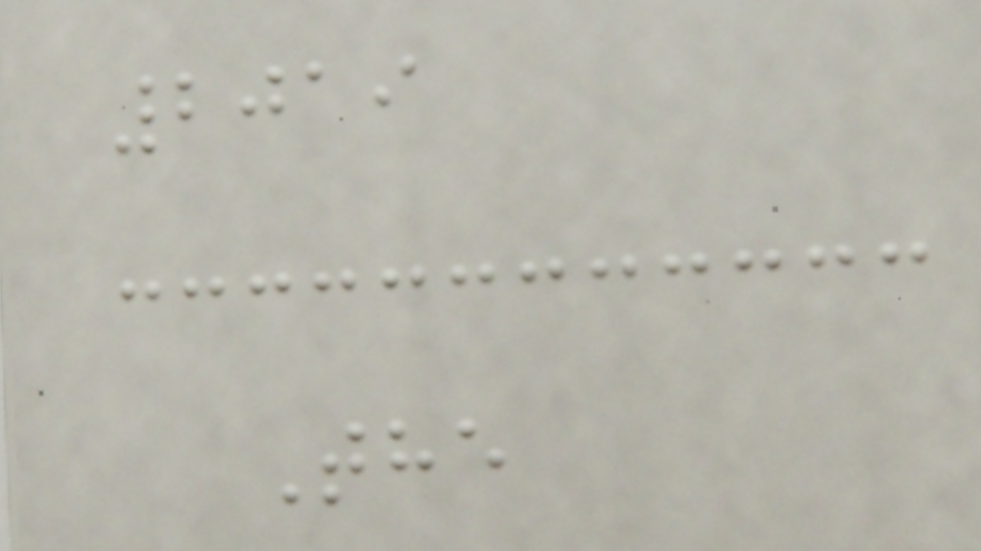2019
The
